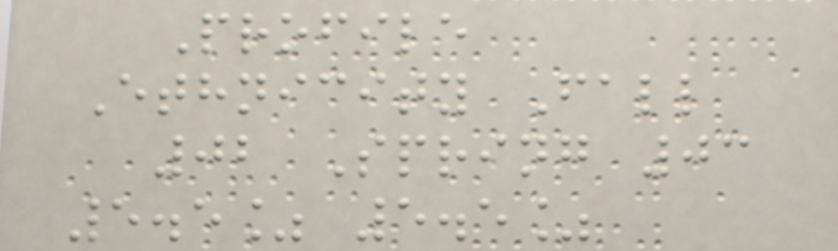Profile
Ethnicity Fall
02 Spring 03
5.5% 5.5%
